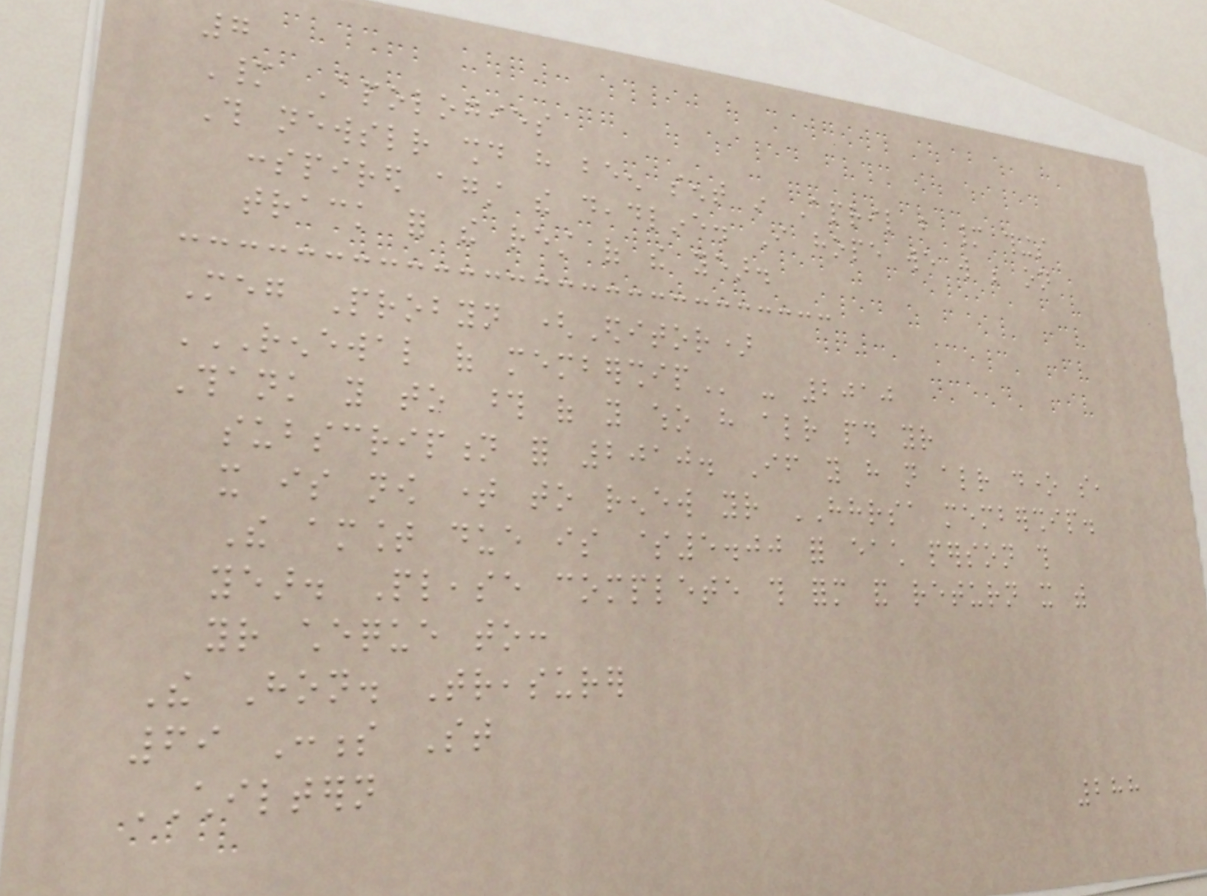7
Many Apologies
This newsletter should have been sent in April but many things
conspired against the deadline. I hope we will be on
track for the rest of the year.
Meg Probyn (Editor)
RENEWAL OF MEMBERSHIP - 2010
Thank you to those of you who have already paid your
subscription for 2010. If you have not already done so,
it is now time to renew your HHRSA membership.
The amount due is $5.00 for each person this
year. Please complete this form and return it with
your cheque to:
The Hon. Treasurer
69 Conness St
CHILTERN
288
